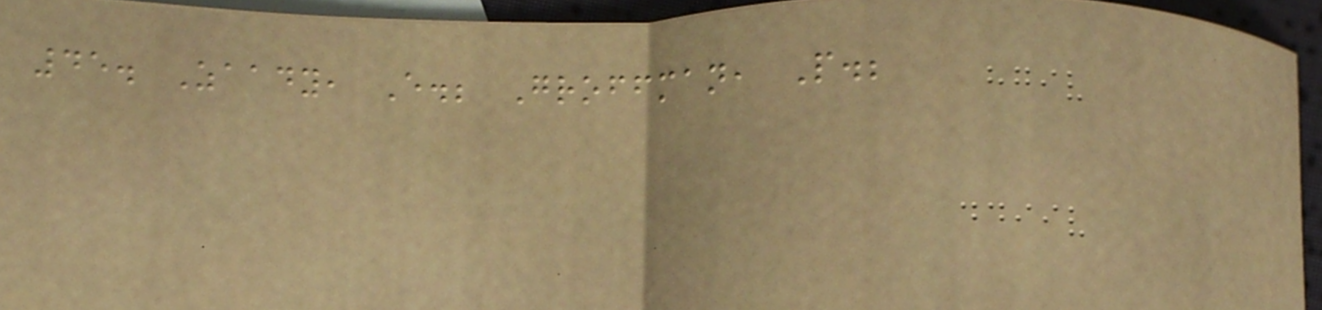45. Zaady, E.; Groffman, P.;
